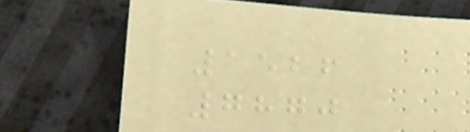1526
7870
